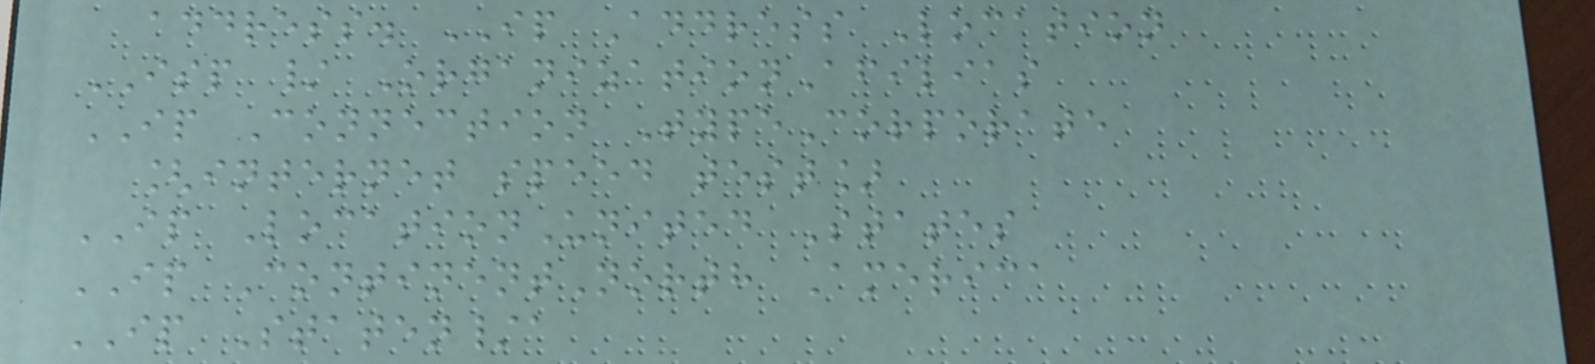address. IP Address Location
ISP / OrganizationAfilias
IP Connection TypeCorporate
[internet speed test]
IP LocationUnited States
IP ContinentNorth America
IP Staten/a
